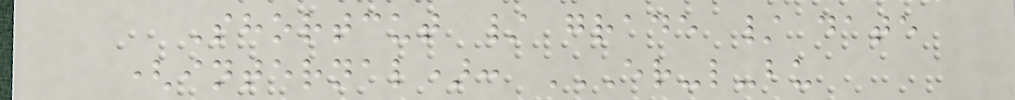Shortcut / grade / date
(internal): ER-L-BU
